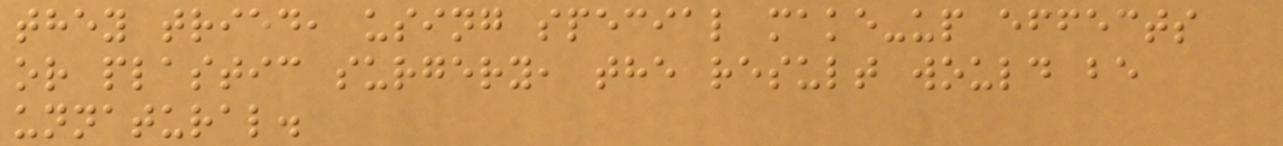they tried, using special make-up effects
or plastic surgery, the result would be
unnatural.
